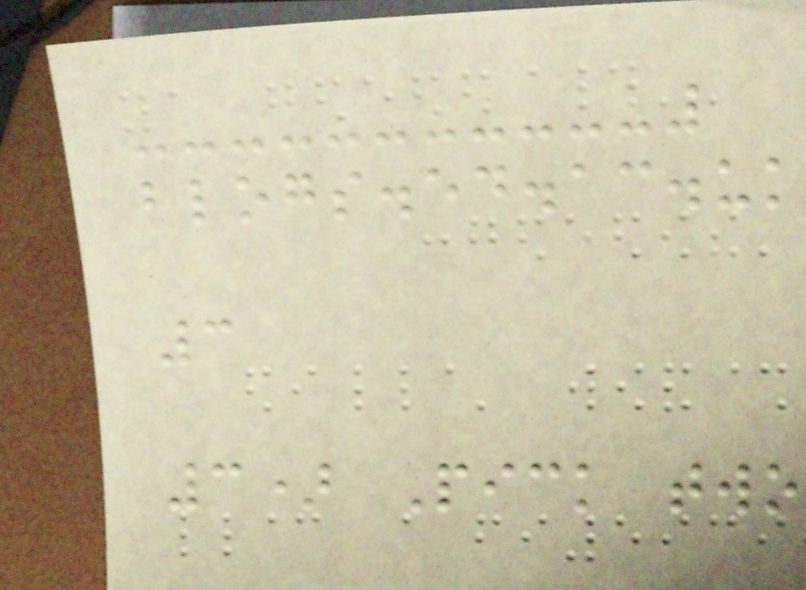blogs.ed.ac.uk
3
3) Pick two
